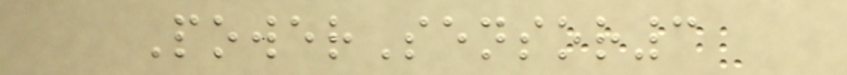PowerSensor3
